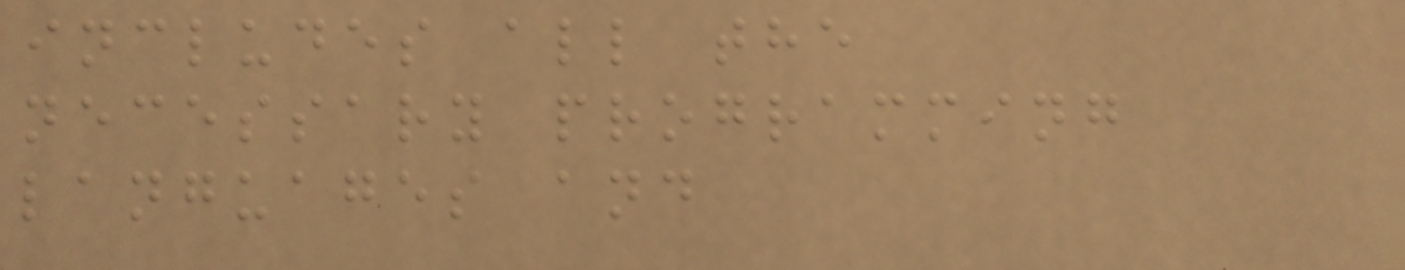includes all the
necessary programming
languages and
